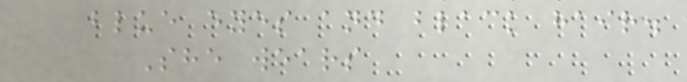blue eyes and black hair.
She wears
